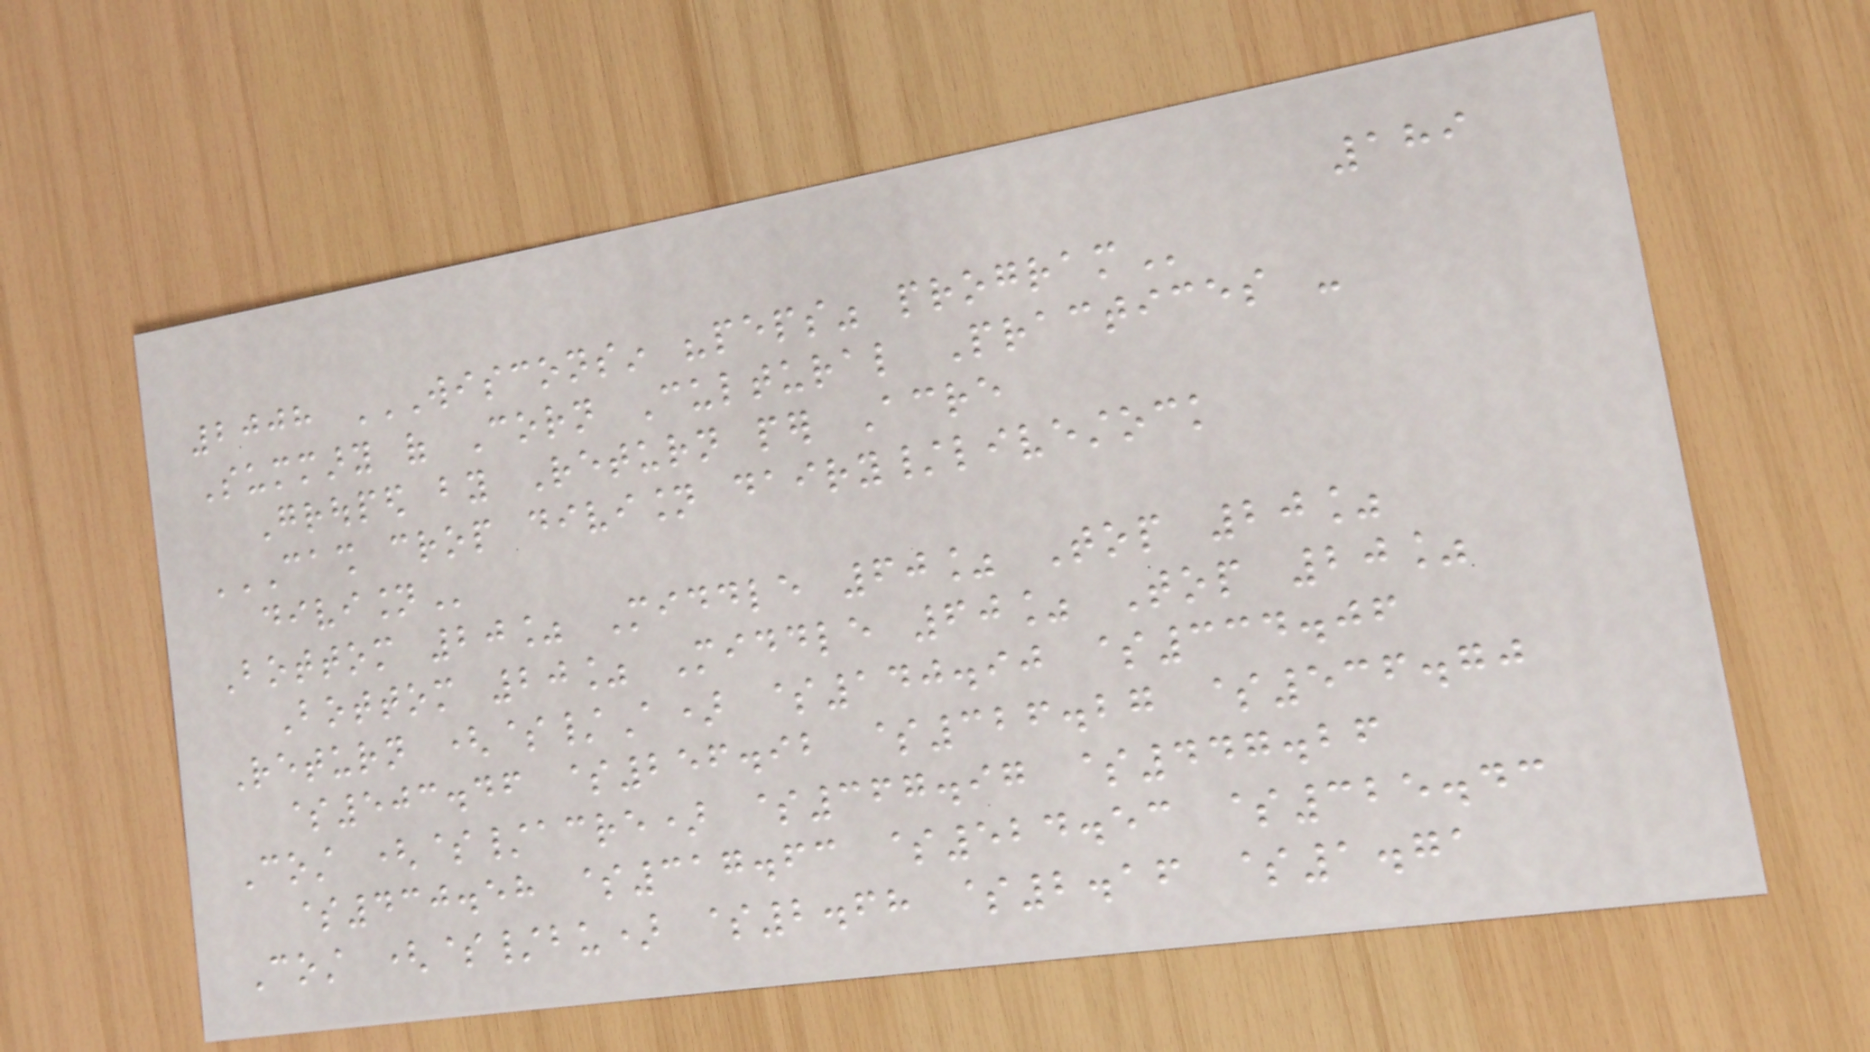189
2008 WISCONSIN "PEPS" PROGRAM
Summary of Corn Cultural Practices -
Grouped by Return per Acre
CASH CROP DIVISION DAIRY/LIVESTOCK
DIVISION
Bottom 20% Middle 60% Top 20%
Bottom 20% Middle 60% Top 20%
Return ($/A) $140.90 $334.06
$503.46 $256.92 $326.27 $536.70
Cost ($/acre) $367.97 $447.26
$430.58 $317.63 $524.53 $325.43
Cost ($/bu) $2.68 $2.16 $1.71
